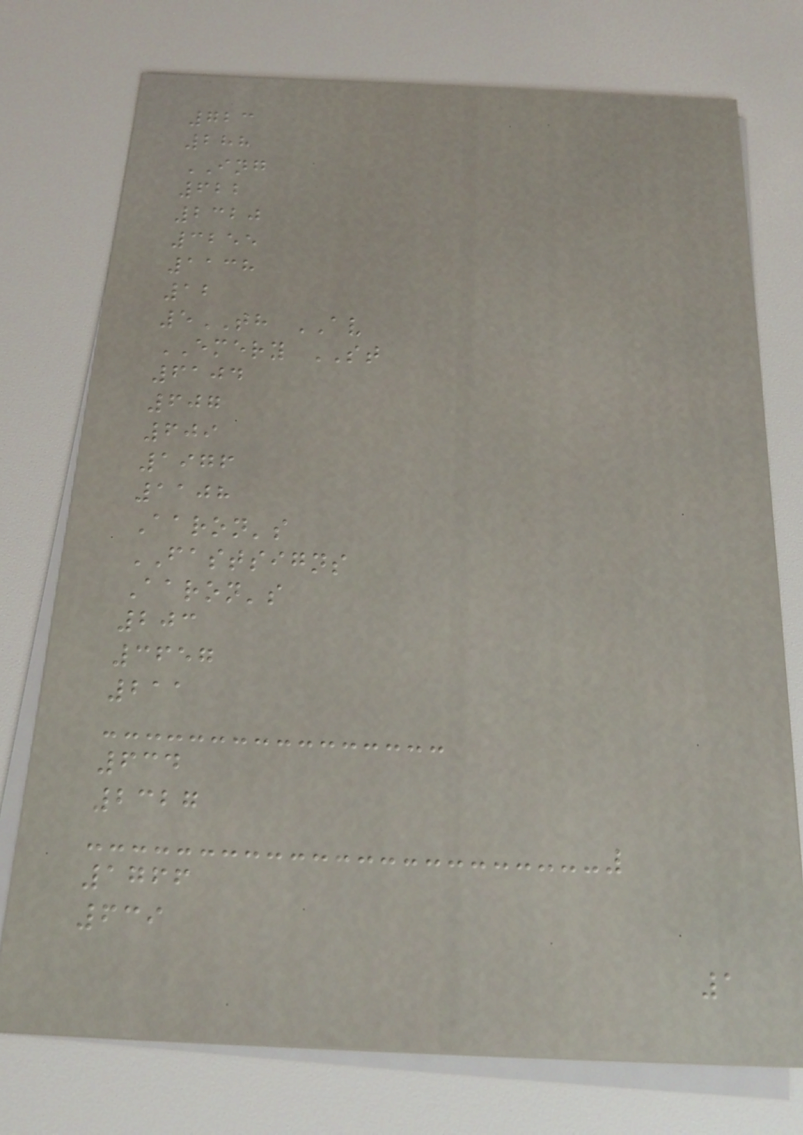723
288
ING
622
2320
3255
1138
12
5TH AV
EMERY ST
6104
607
609
1976
1108
Aaron's
FASTSIGNS
Aaron's
203
3657
211
634
2327
1766
639
1
